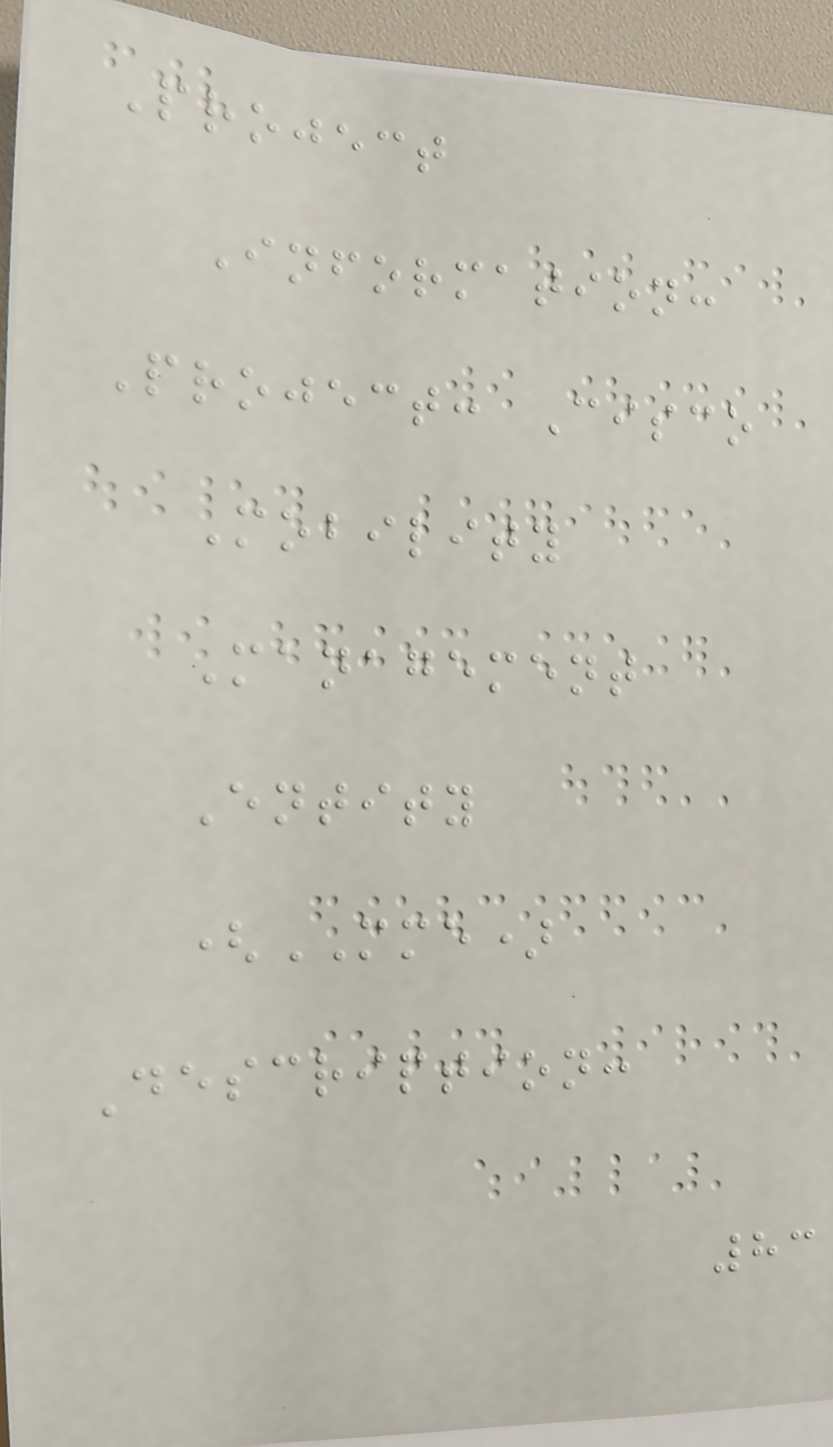Project
Information:
Project: Cisco
Mobility
Management
Entity
(MME)
Description:
83
